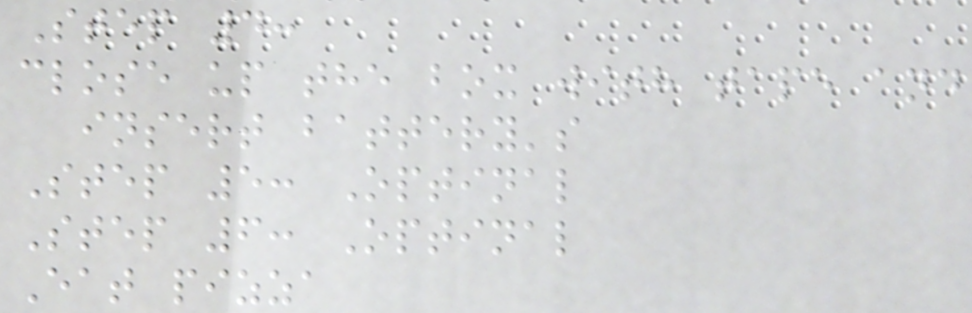Step 4:
close up the box with tape and
insert battery's
Step 5: Optinal
Step 6: Optinal
Eat pizza
